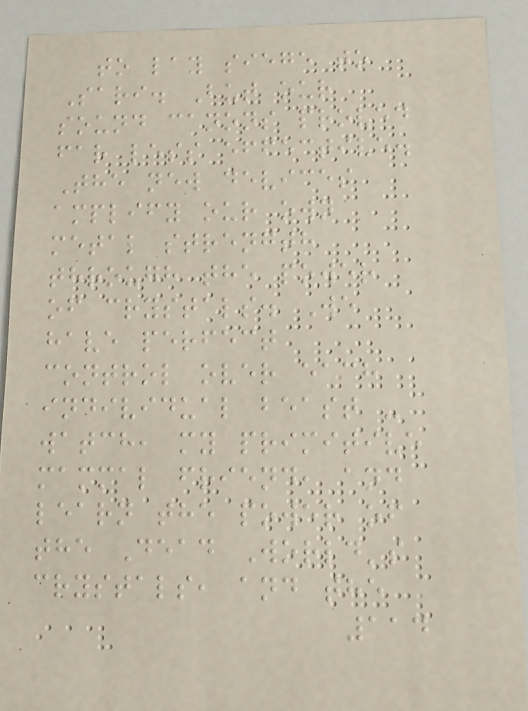to lay siege to
Sari. But our
sound canons proved
far less effective.
The new devices
amplify our own
metal strength
through the power
of crystals. We
have perfect
control over each
individual beast -
watch, my primitive
mammal friend, and
learn the power of
the Dead World's
crystals, and the
114
